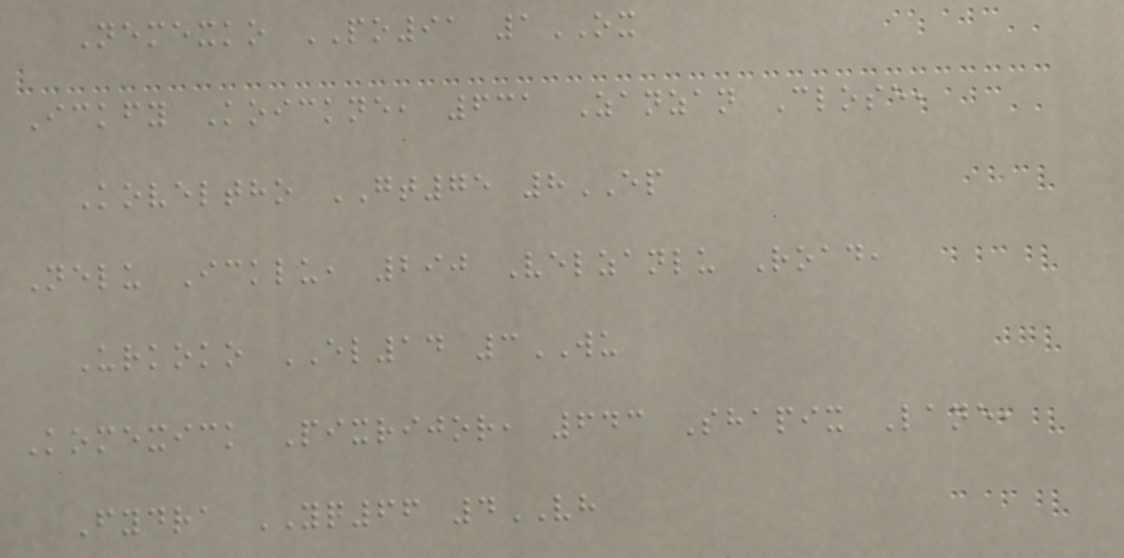Nemexko PO91 1OX
Ickfy Koickne, 631 Zanzan Close,
Koveltho GT75 8EP
Nelu Icklu, 290 Velzanlu Road,
Urkoko EL14 3WU
Komexick Pixrijor, 643 Shapix Lane,
Fydra YQ66 4VH
